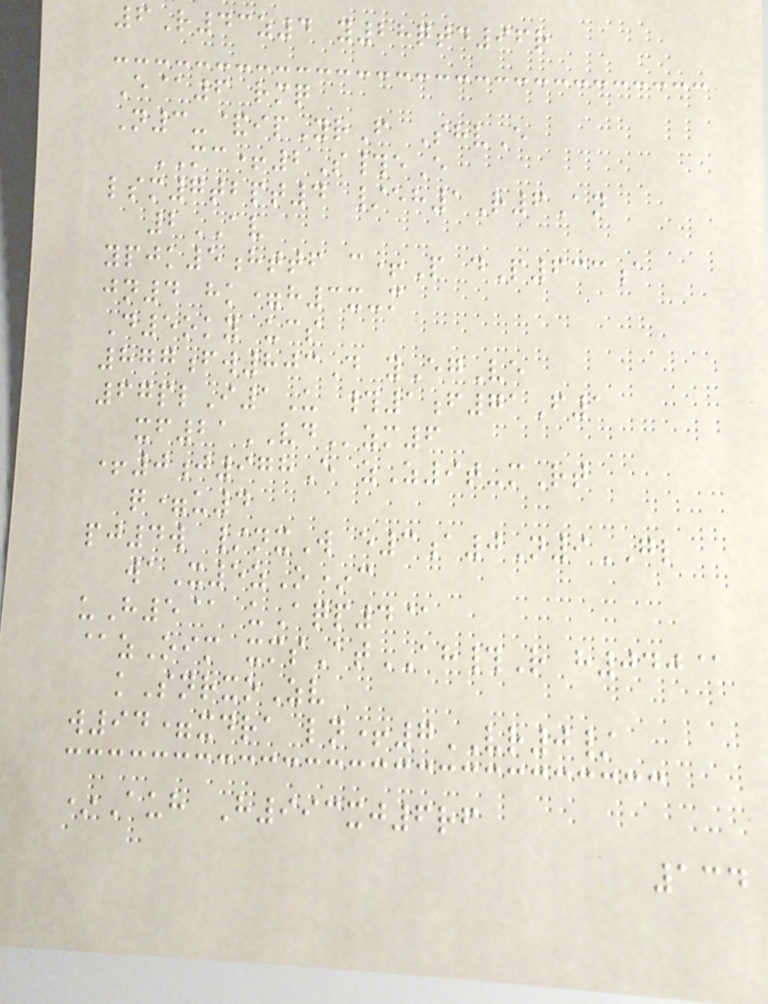6R43z4 y28qtd96r
E@6 rmq
N3-&ipYrF ShvE
MC+2S#eE
lsm7tbpt4 /eh1R6An
2AV
ypjk5httf c+P dP633a
jn4 hk=h3x-m
D5oky ucs
877fw803D yEgVe
67plI1U #1f71F1
xf21VDzm6
+0j978E zZ9t-mRt
q=u4
pj4w /nxW e3a0N9GL
waX5zO*c
uH5@ uAqp4@
@zOim xmsAtAH#R h040@
kSnrxoZv
w94=xdra ln+7VR0/
*Auh H993xj6rf
134
